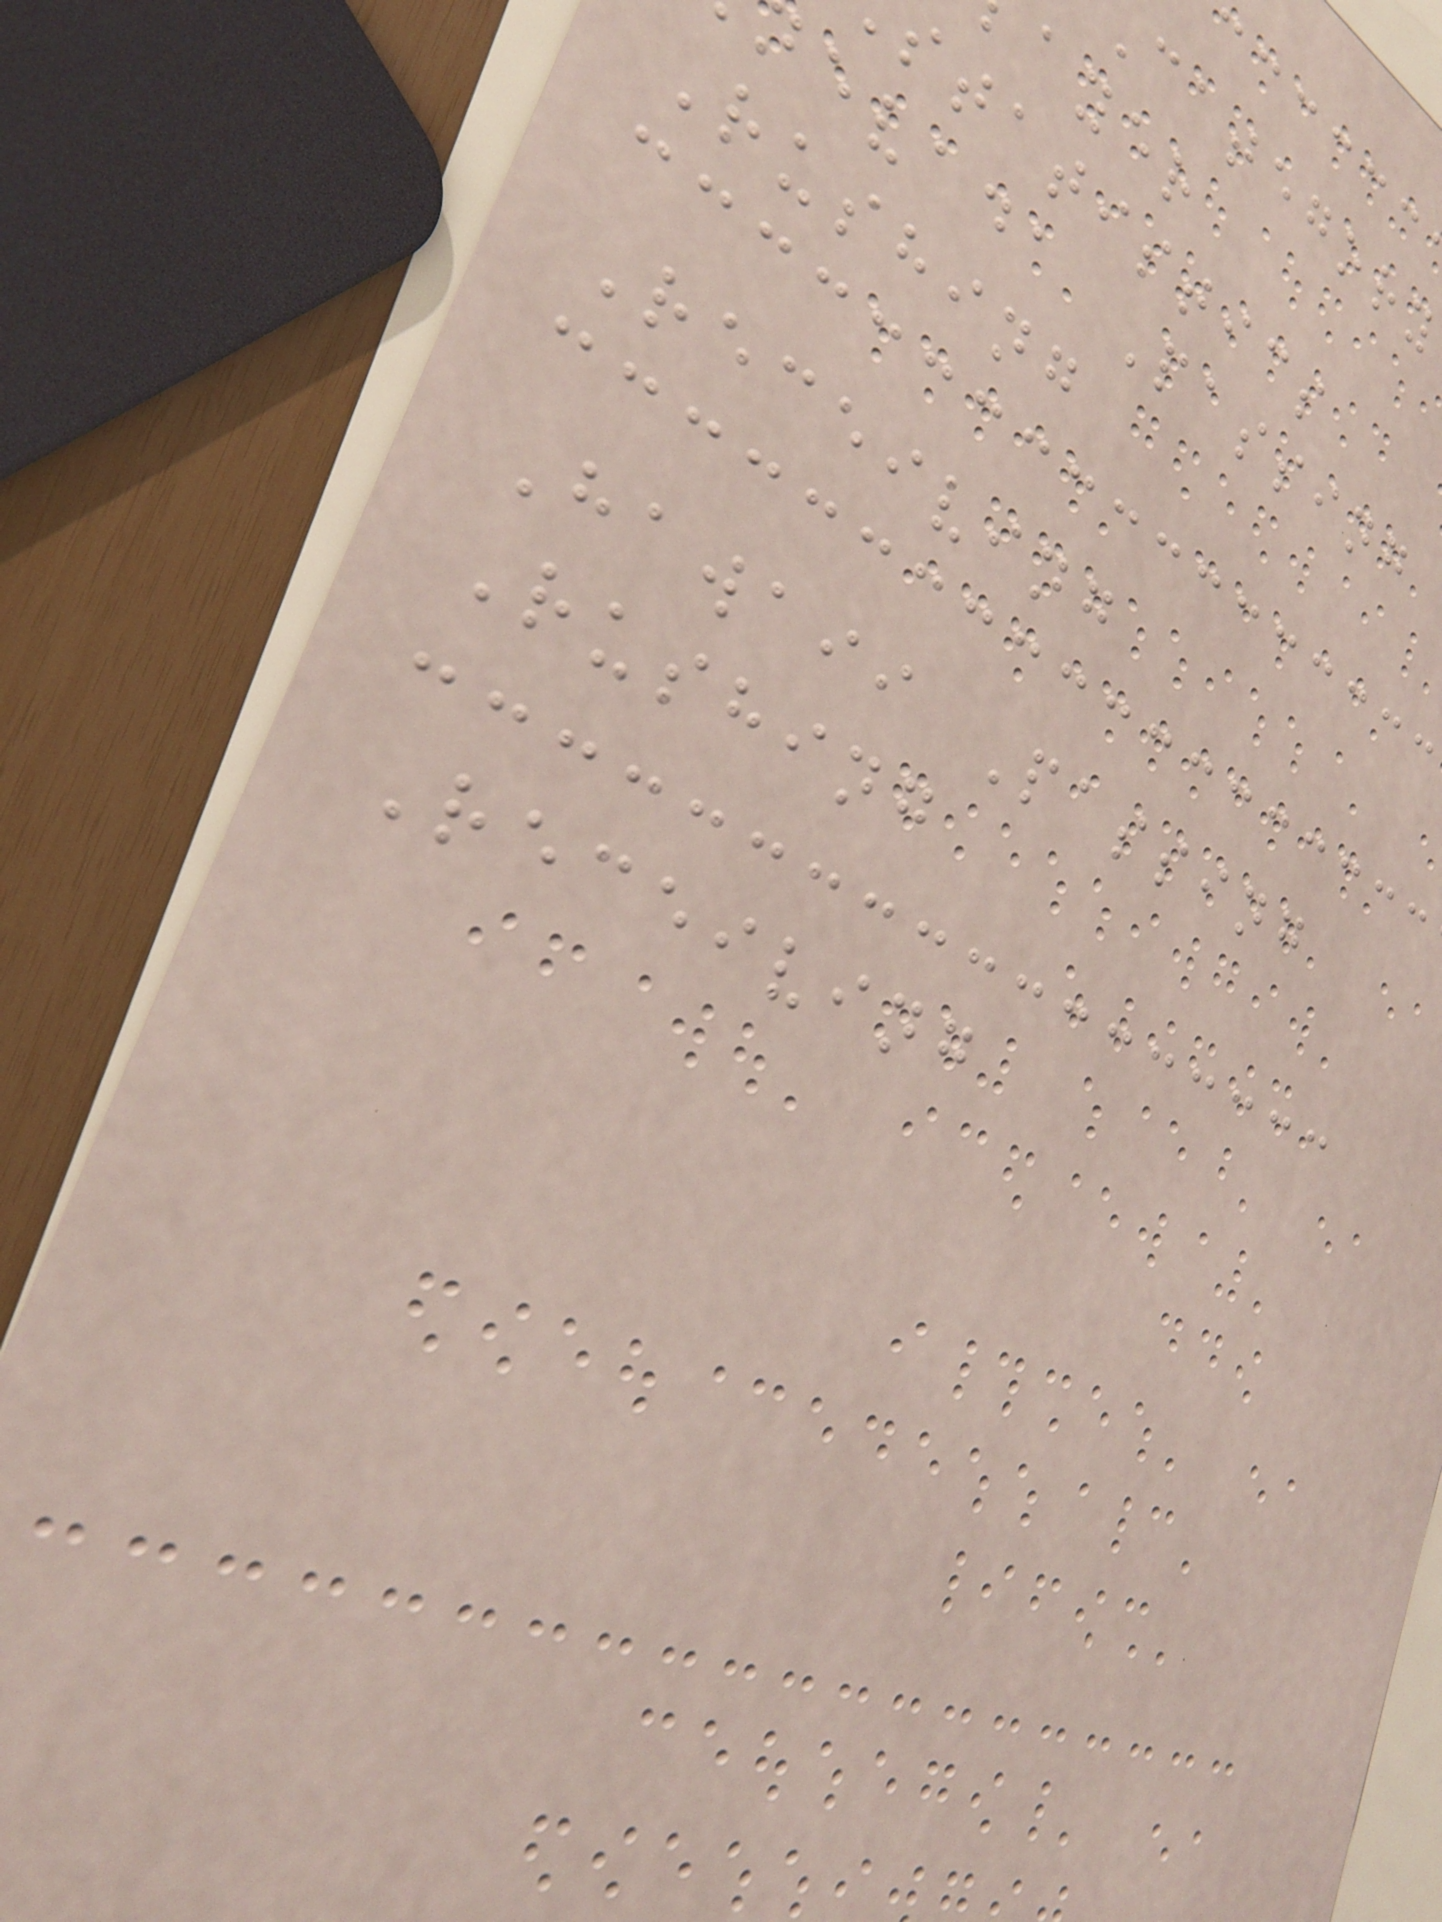category
ayer
statistics
evada Passing
Rushing
Receiving
Hawaii Passing
Rushing
Receiving
